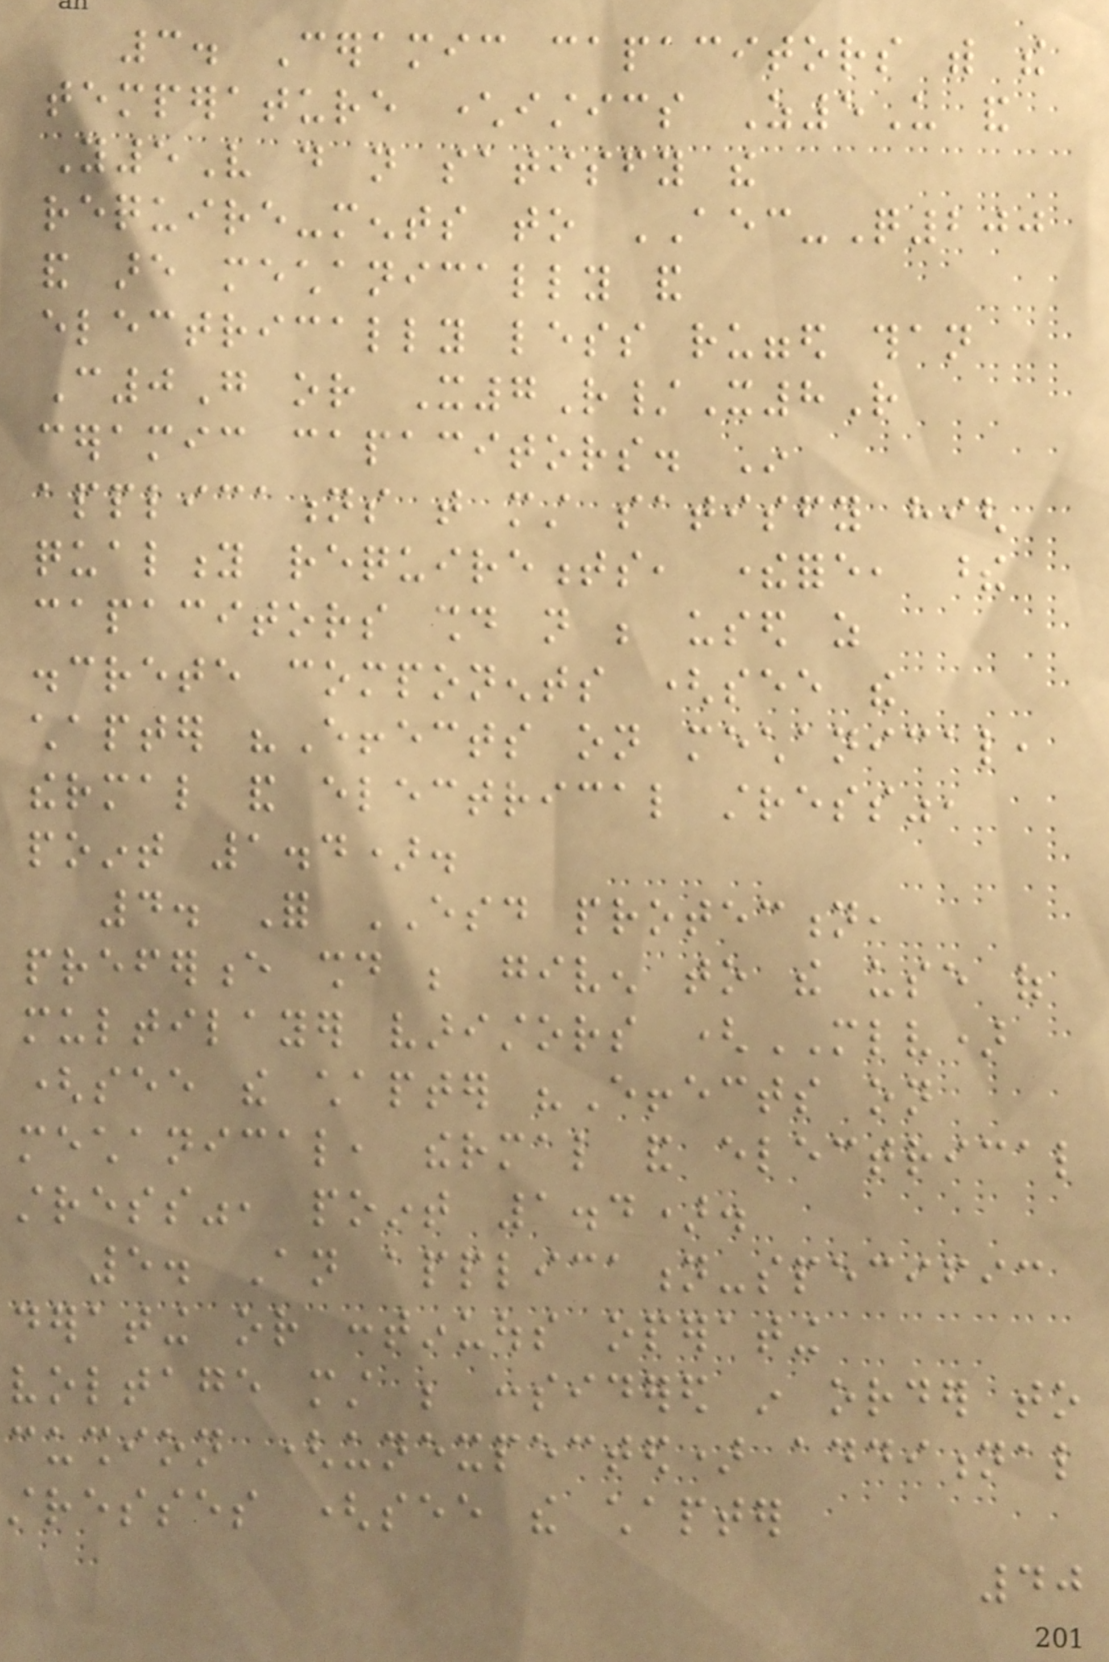3. Ceramic capacitors with the
temperature characteristics Z5U and
Y5V do not satisfy the
require-ments to AEC-Q200
and are mechanically and
electrically less rugged than
C0G or X7R/X8R
ceramic capacitors. In
applications that must satisfy high
quality requirements, therefore, these
capacitors should not be used as
discrete components (see the
chapter "Effects on mechanical,
thermal and electrical stress",
point 1.4).
4. For ESD protection,
preference should be given to the use of
multilayer varistors (MLV)
(see the chapter "Effects on
mechanical, thermal and electrical
stress", point 1.4).
5. An application-specific
derating or continuous operating
voltage must be considered in order to
cushion (unexpected) additional
stresses (see the chapter
40
